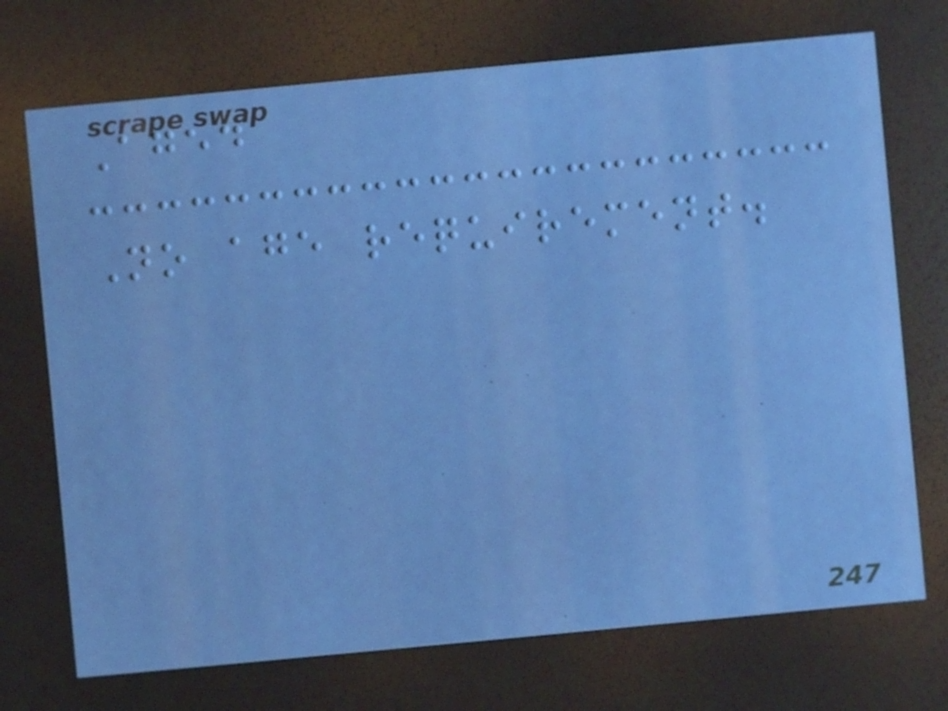Aged
No age requirement.
